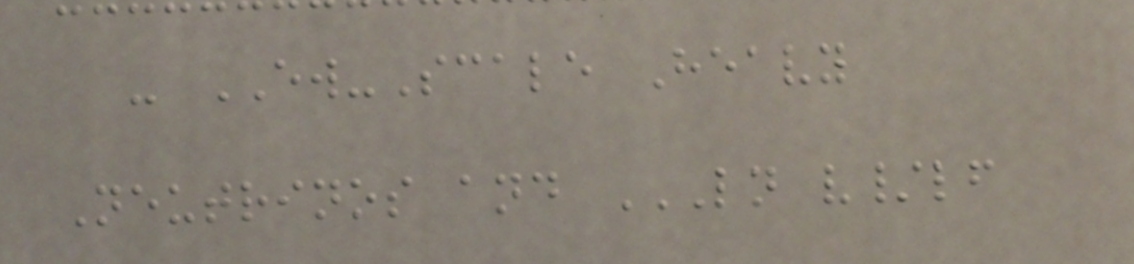- EW-Scale Heavy
Neutrinos and LN V/LF
